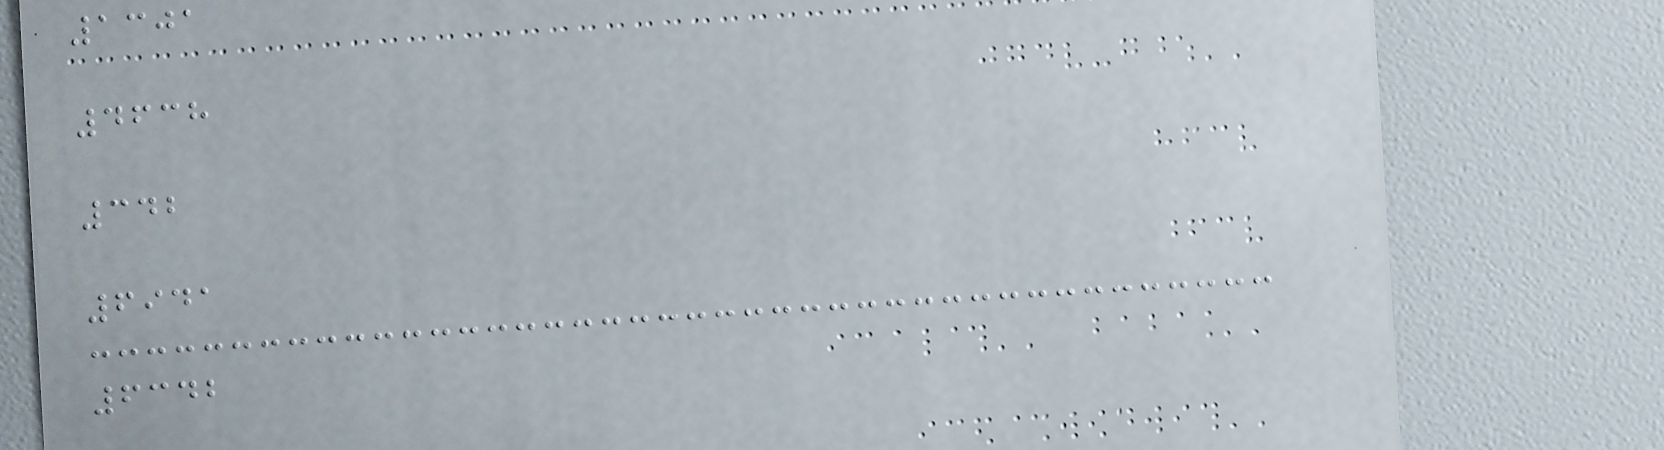1301
4638
342
6941
6342
